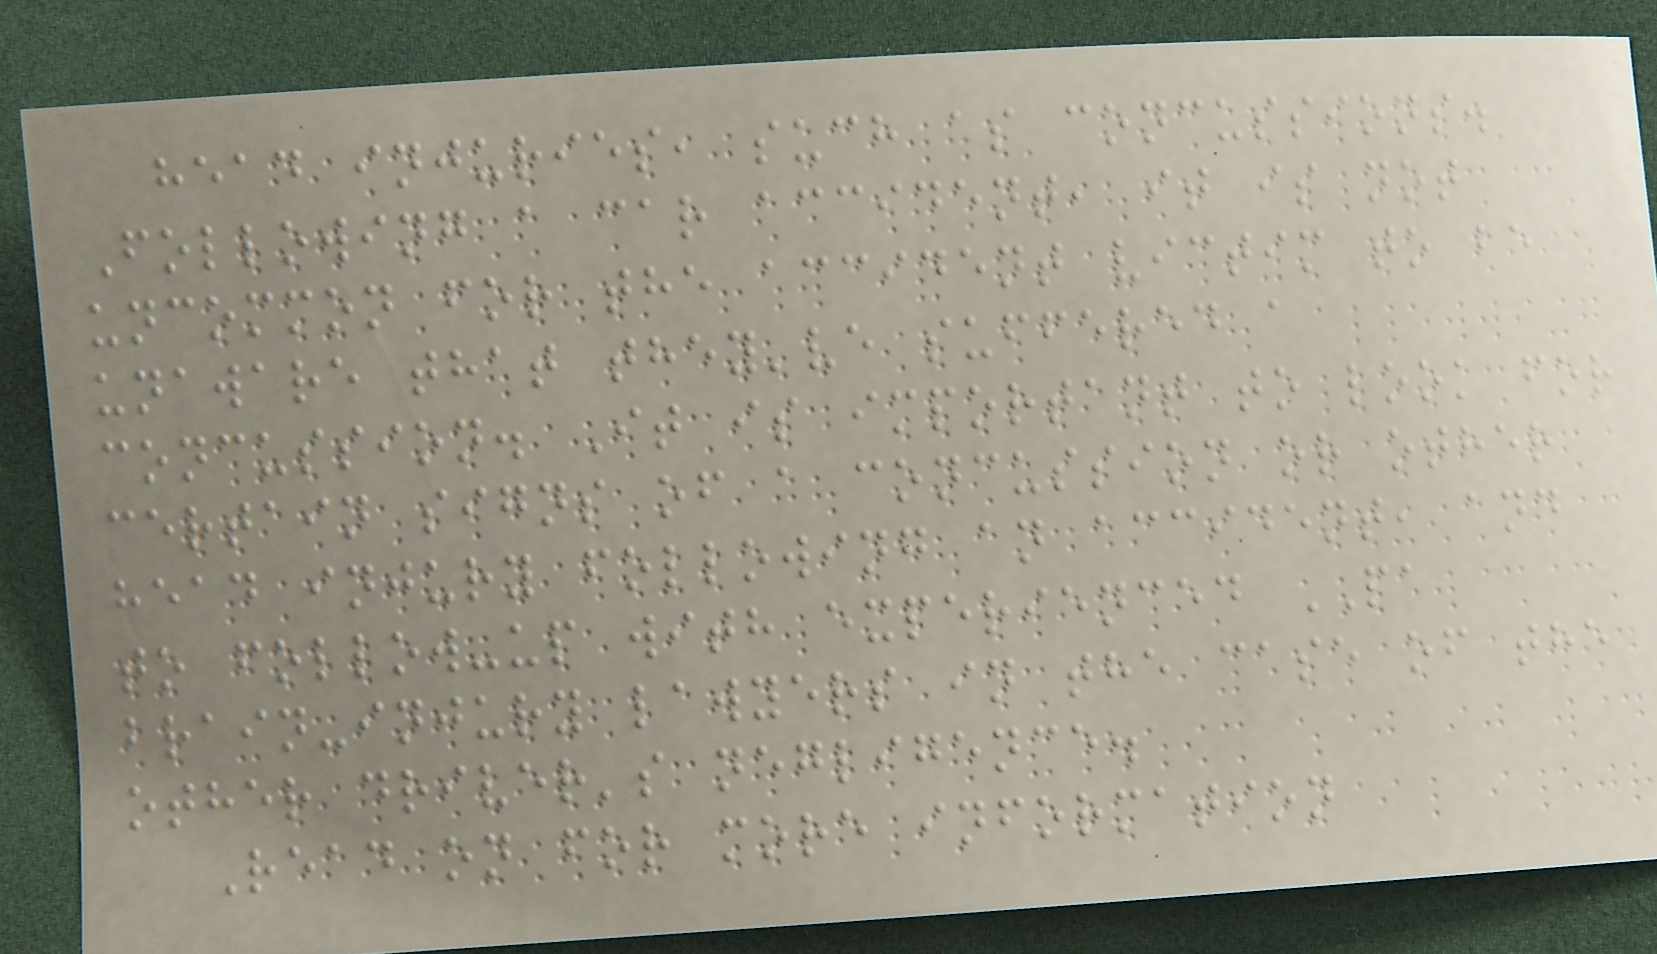head injuries, such as concussions.
Following a car accident, it is not
uncommon for the accident victim to be
unaware that they've suffered a
concussion. It is important to look for
certain signs of a concussion or other
head injury following an accident, and
to follow-up with experienced PA
brain-injury lawyers in the case of the
other driver's negligence.
Read on for more information
